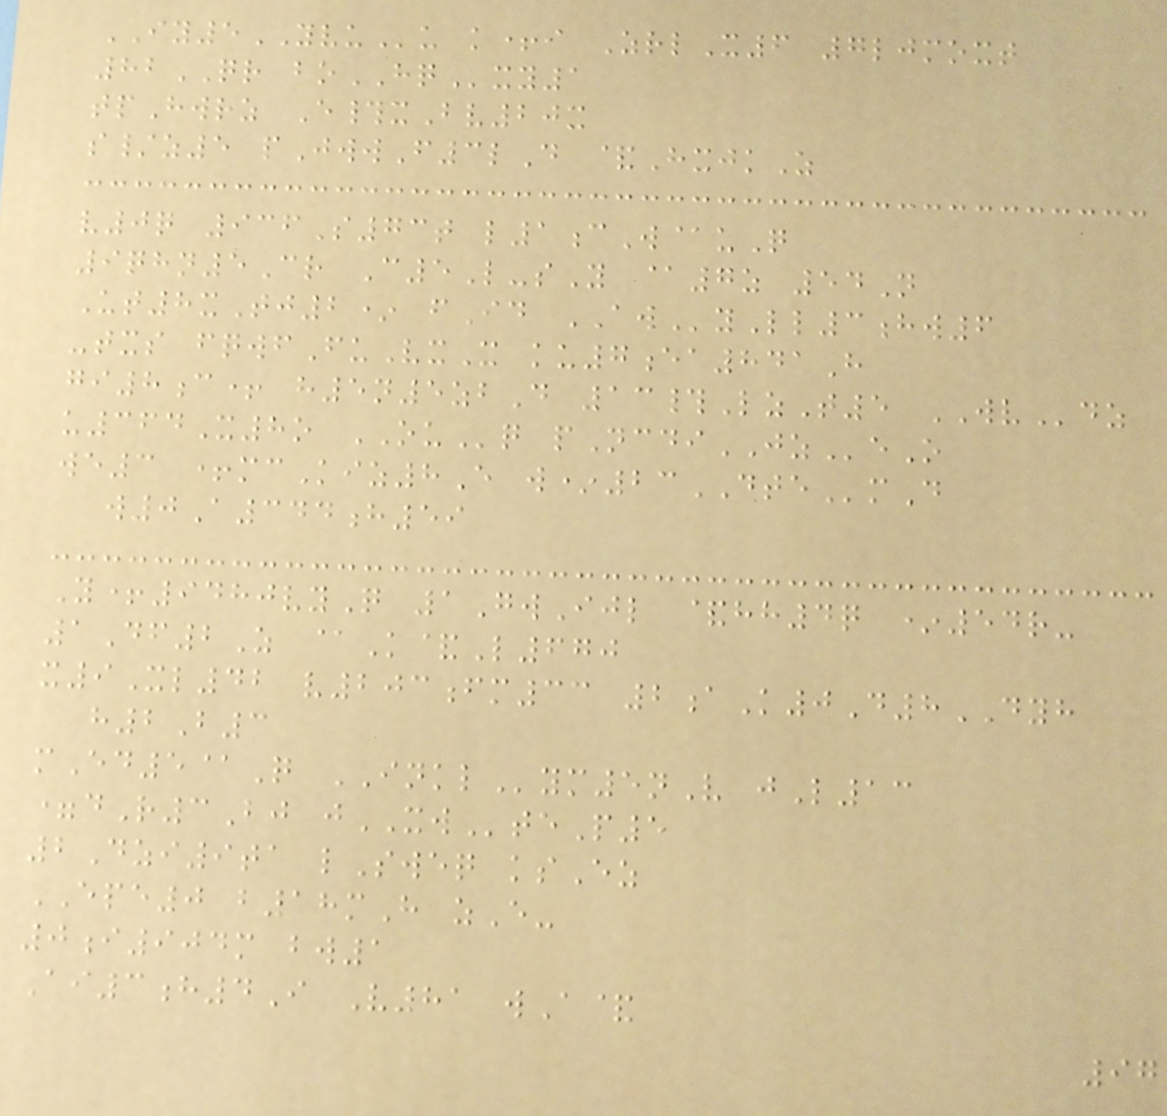IY5YVUu k+i ZrlX6 7ljmoxt
82QR boHQxy1
tpHwrz E#xBv20x
s/z5 pJwwF3lD &HxjkZ
v0q 936S73t l1cW@uQ
9qhn5Cr C5L-sY @7z 54N
Ut8xTj2* fId AWyLl3hw6
-txs fqwfFuVxX ku7ea841H
gi8c+ h5n5zbD 13#LzT5 WVdz
u364X8o OUq pNcdiJZeO
we3 +mcKiz8E w*23DTEmD
w0A344h59
Y+9480vyQ 1GwIjl &hh4q *54r-
1Df2Z @K&L670
x9Xl42 v203fm33 2aK0D8DYH
h2B3
mEd5@Q INKLym5nV jL13
=dR3Bj jXWteP5
2Dzi9ta lSweq ksEz
EPE0 b18mH zE-
0i904m bw1
Ai3h4I V81 wA&
97
